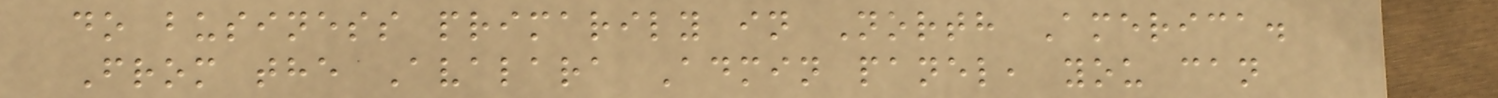do business primarily in North America.
From the Avalara Admin panel, you can
